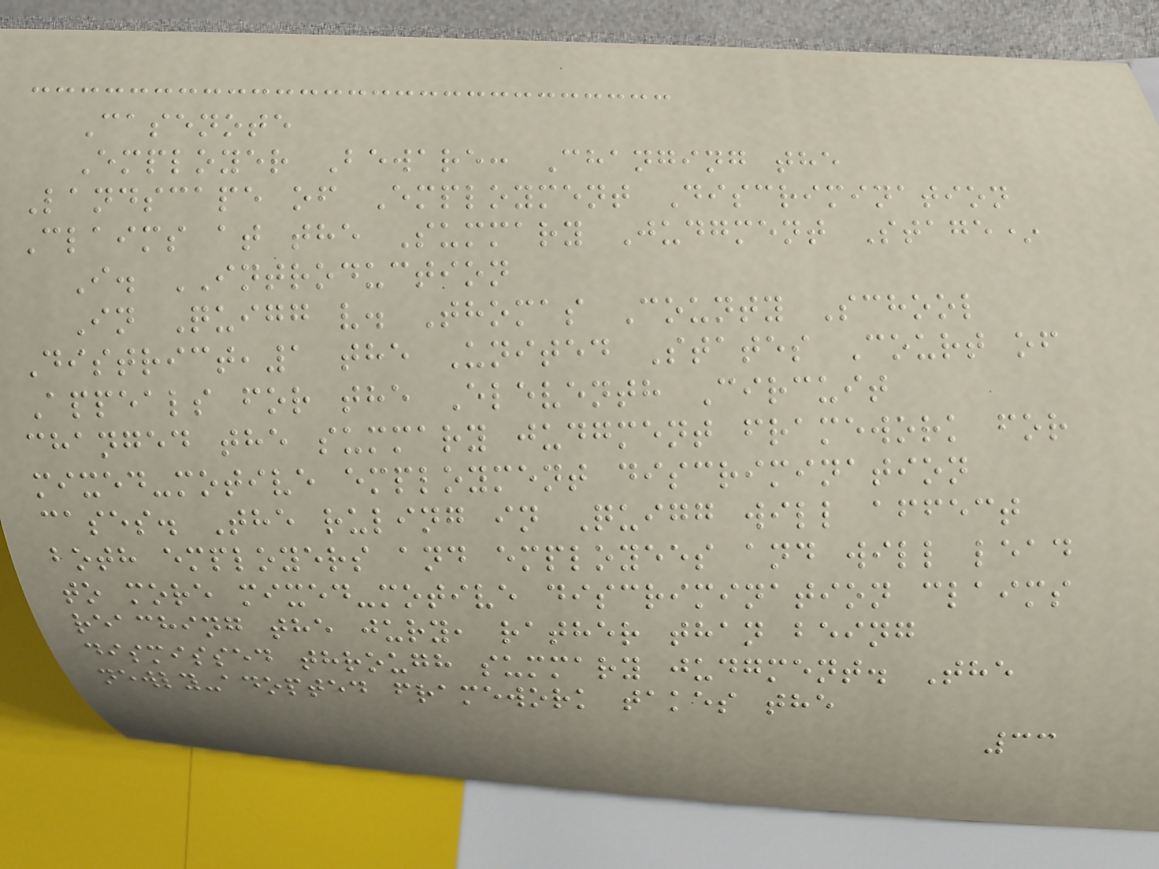Casenote
Employer Beware: Changing the
Landscape of Employment Discrimination
Claims at the Summary Judgment Stage*
I. INTRODUCTION
In Quigg v. Thomas County School
District,1 the United States Court of
Appeals for the Eleventh Circuit
changed the summary judgment framework for
mixed-motive employment discrimination
cases. The ruling in Quigg will affect
both employers and employees and will lead
to more mixed-motive discrimination claims
reaching the jury, rather than being
dismissed through summary judgment. The
newly-adopted framework takes the
33
